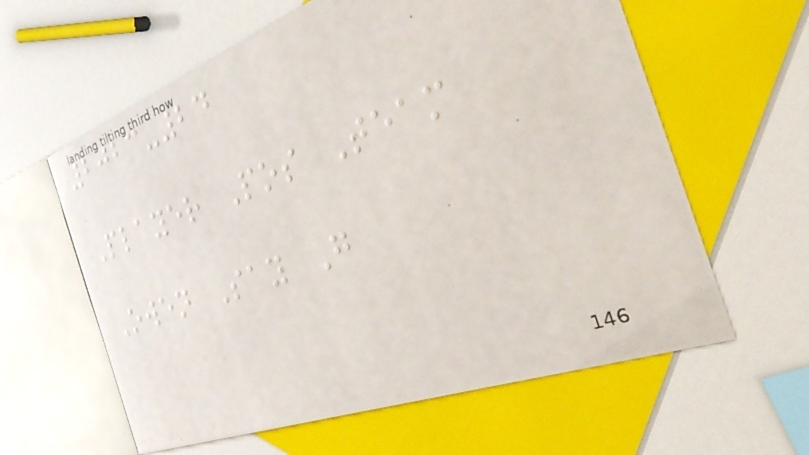2023-24
Player Pos Team
Owen Say G
